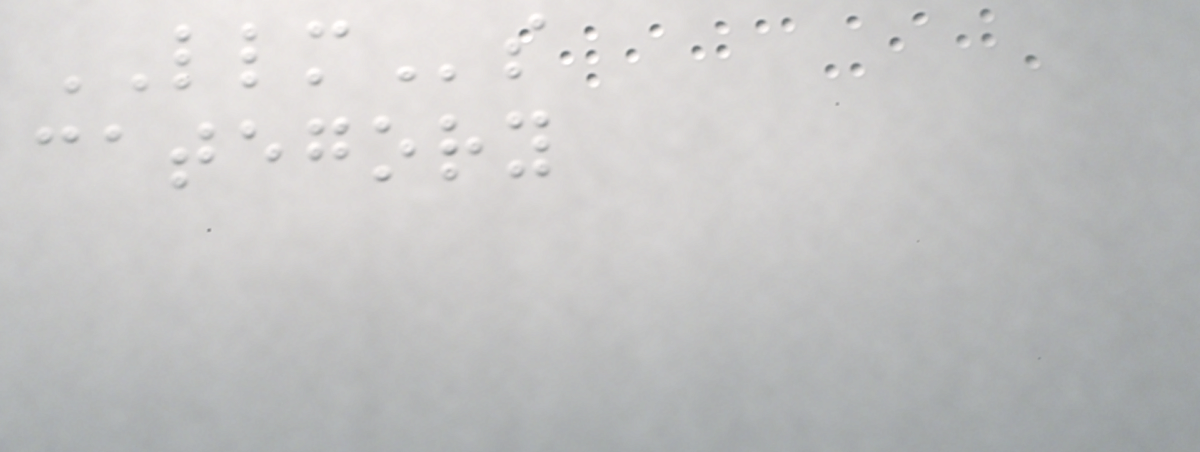LLMs
category
